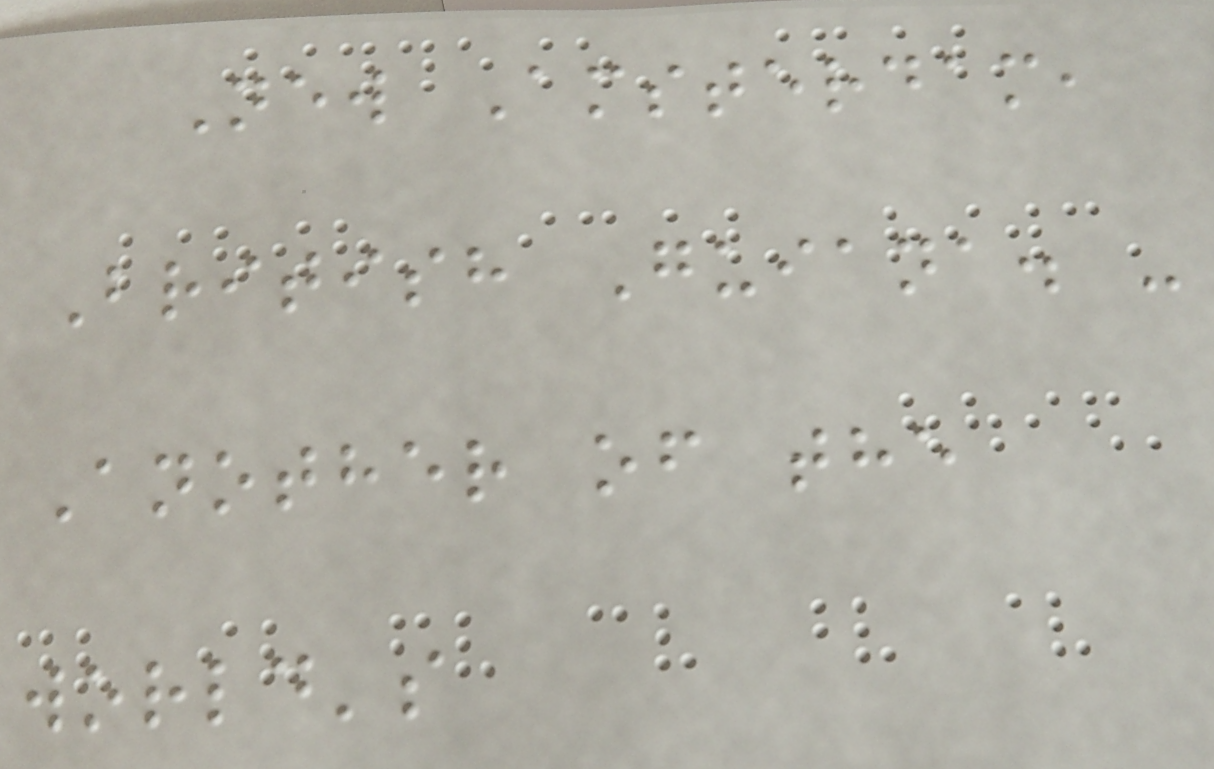New Amsterdam,
British Guiana. -
Another of the
world's
